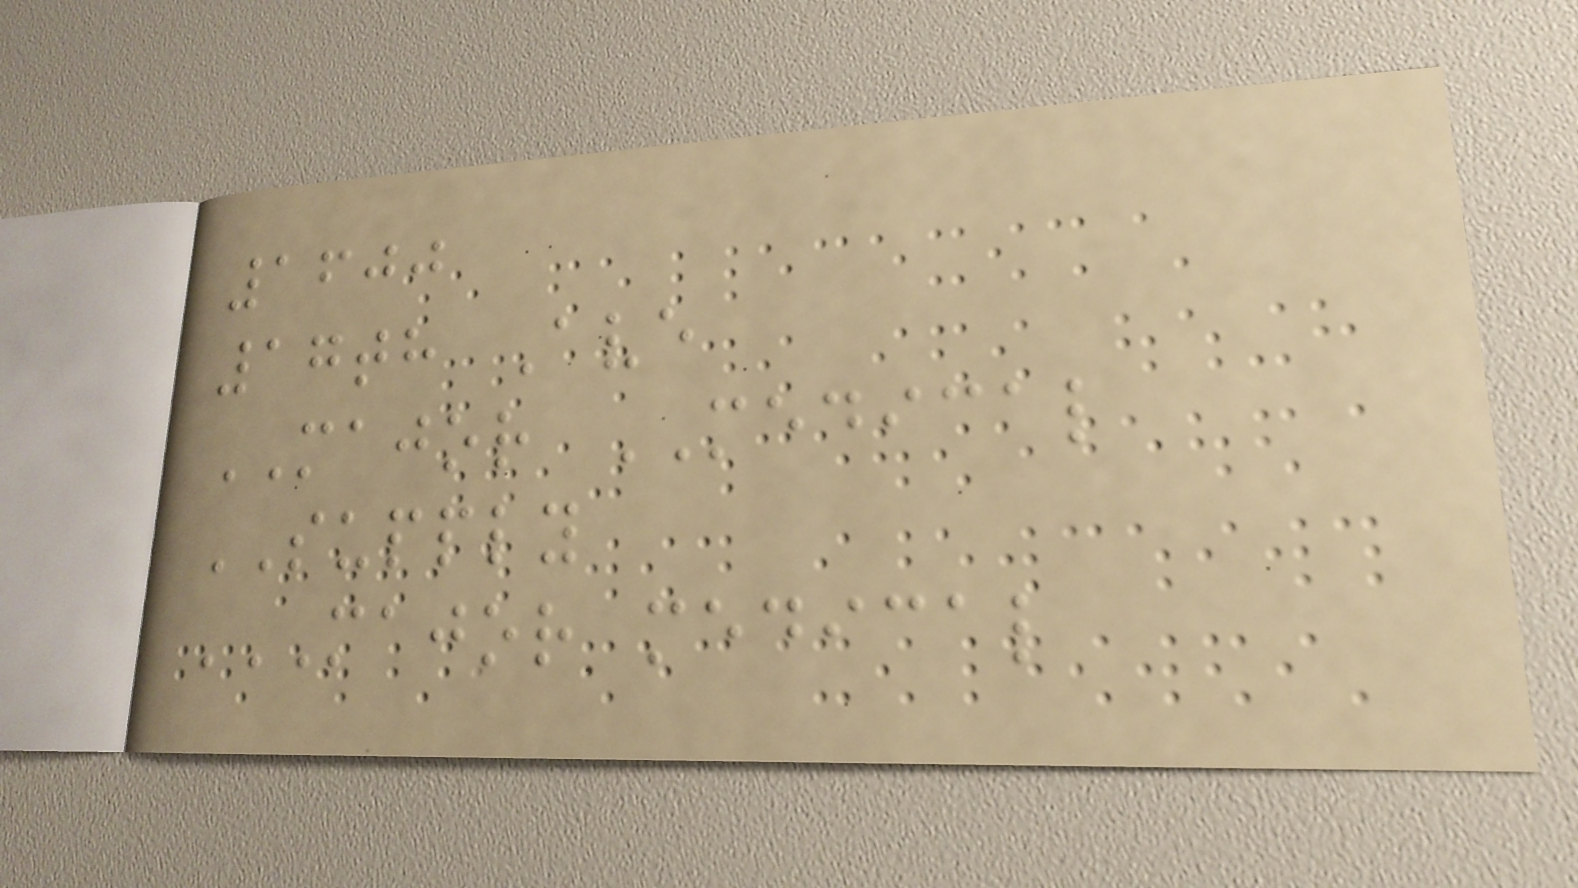1600
17th Ave
MAJOR MEDICAL
SUPPLY
MAJOR MEDICAL
